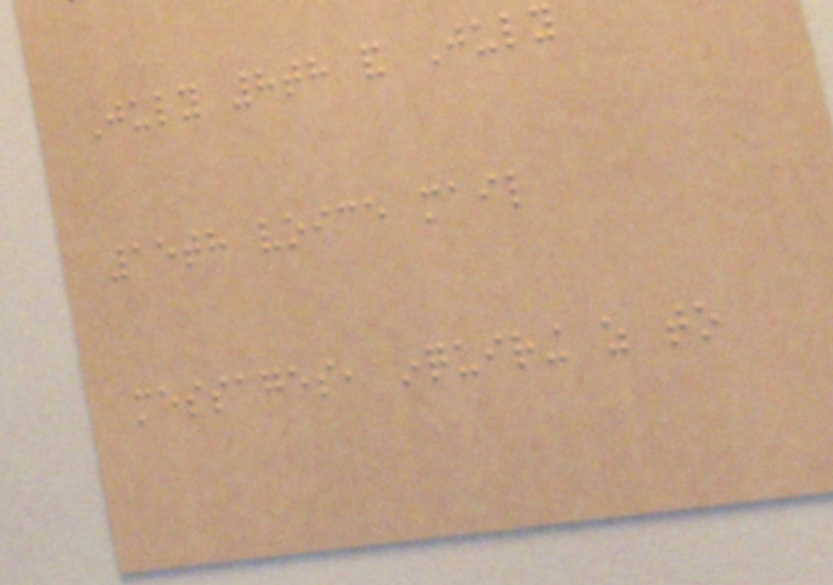July 8th and July
15th voice mail
messages, inquiring as to
